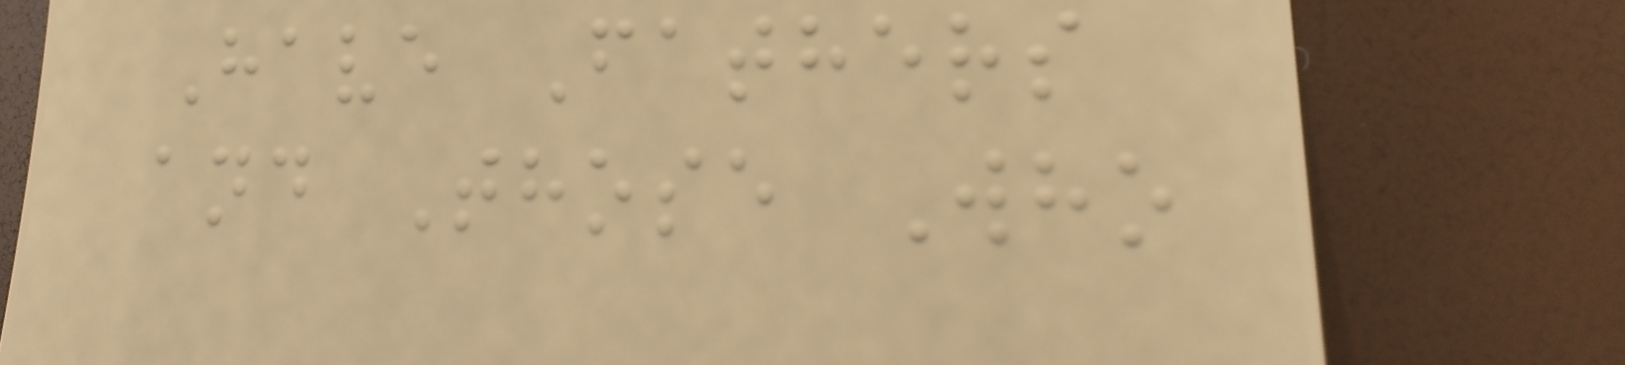Have Fathers
and Those Who
